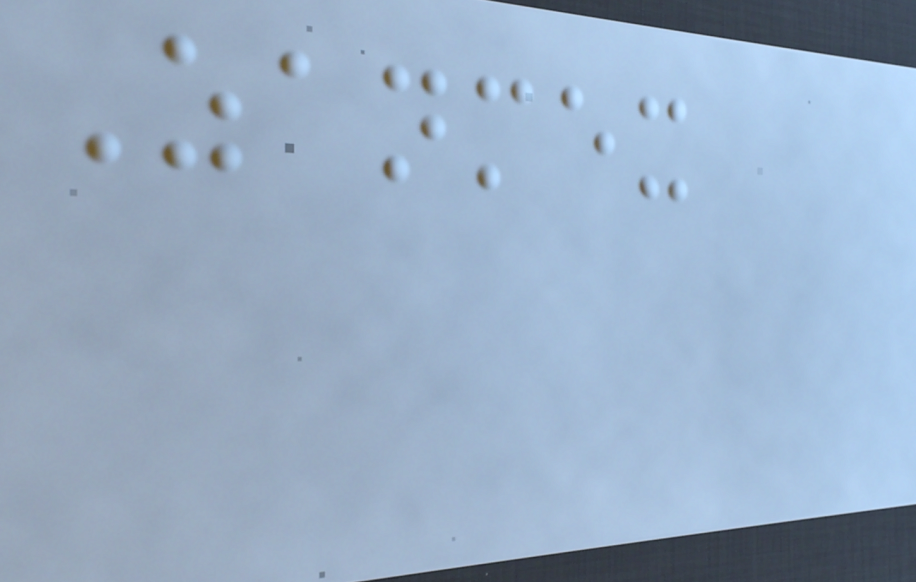Zanmex
